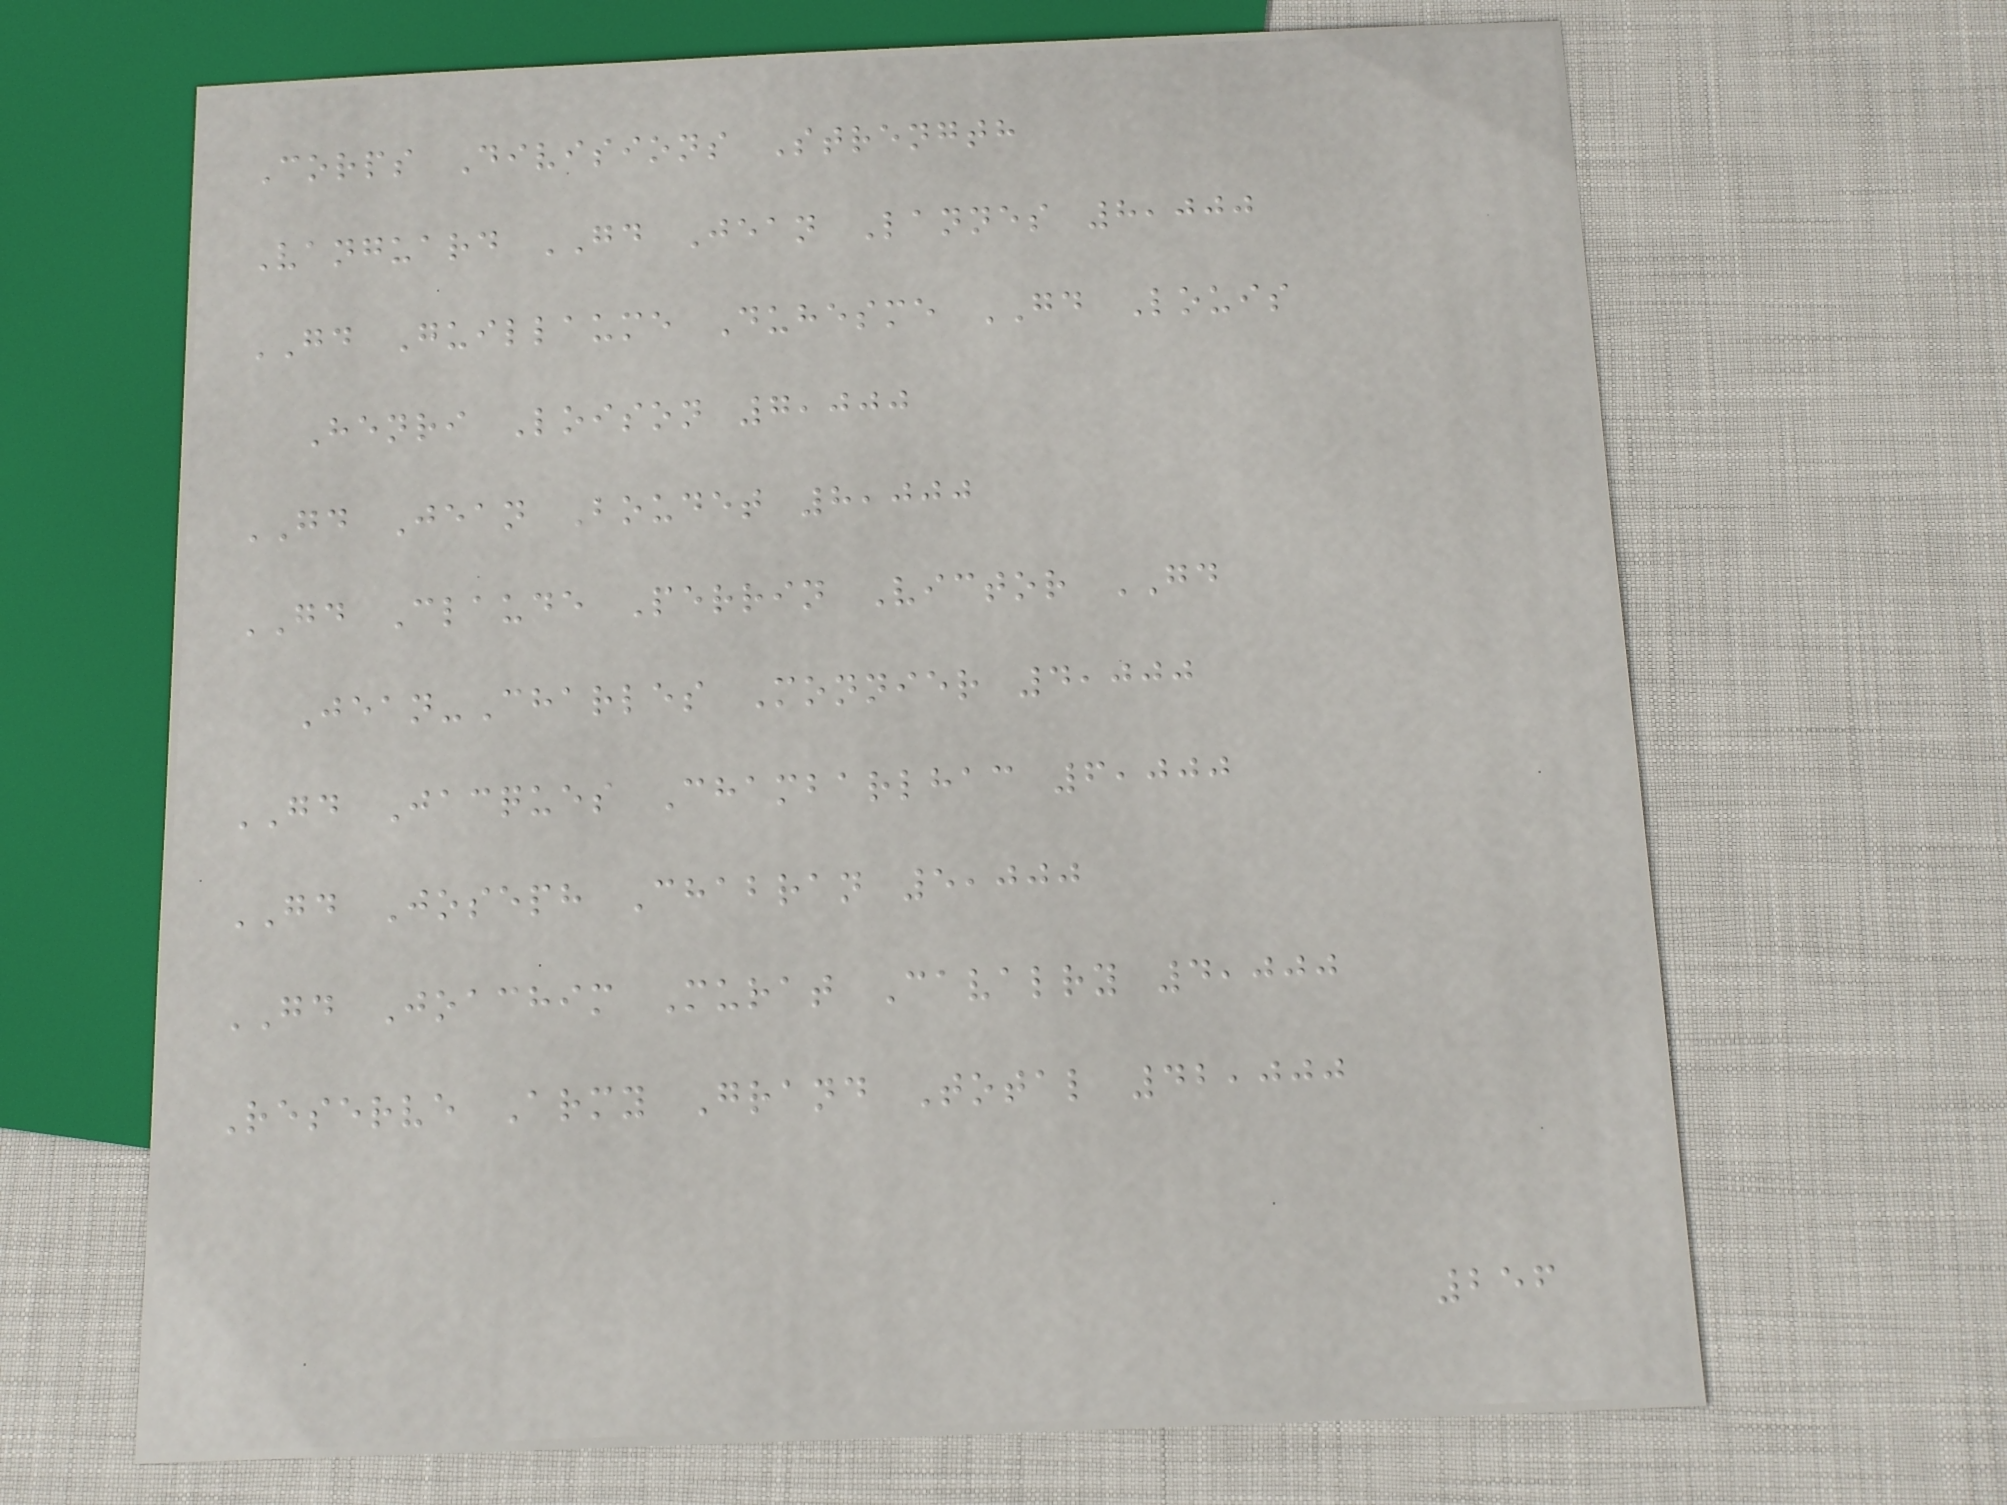Corps Divisions Strength
Vanguard GD Jean Lannes 8,000
GD Guillaume Duhesme GD Louis
Henri Loison 7,000
GD Jean Boudet 8,000
GD Claude Perrin Victor GD
Jean-Charles Monnier 4,000
GD Jacques Chambarlhac 6,000
GD Joseph Chabran 5,000
GD Joachim Murat Cavalry 4,000
Reserve Army Grand Total 42,000
256
